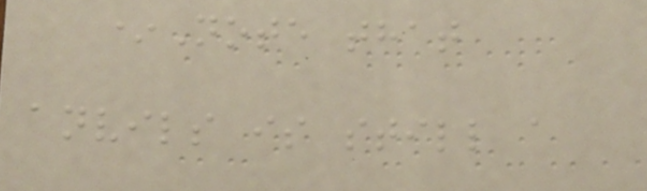*Note that
anvils is still a
